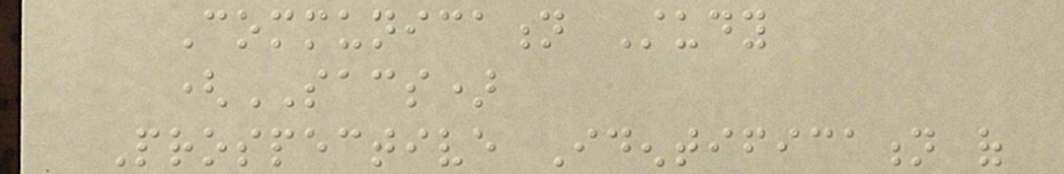Communication Study
(SACS)
Prospective Identification of
